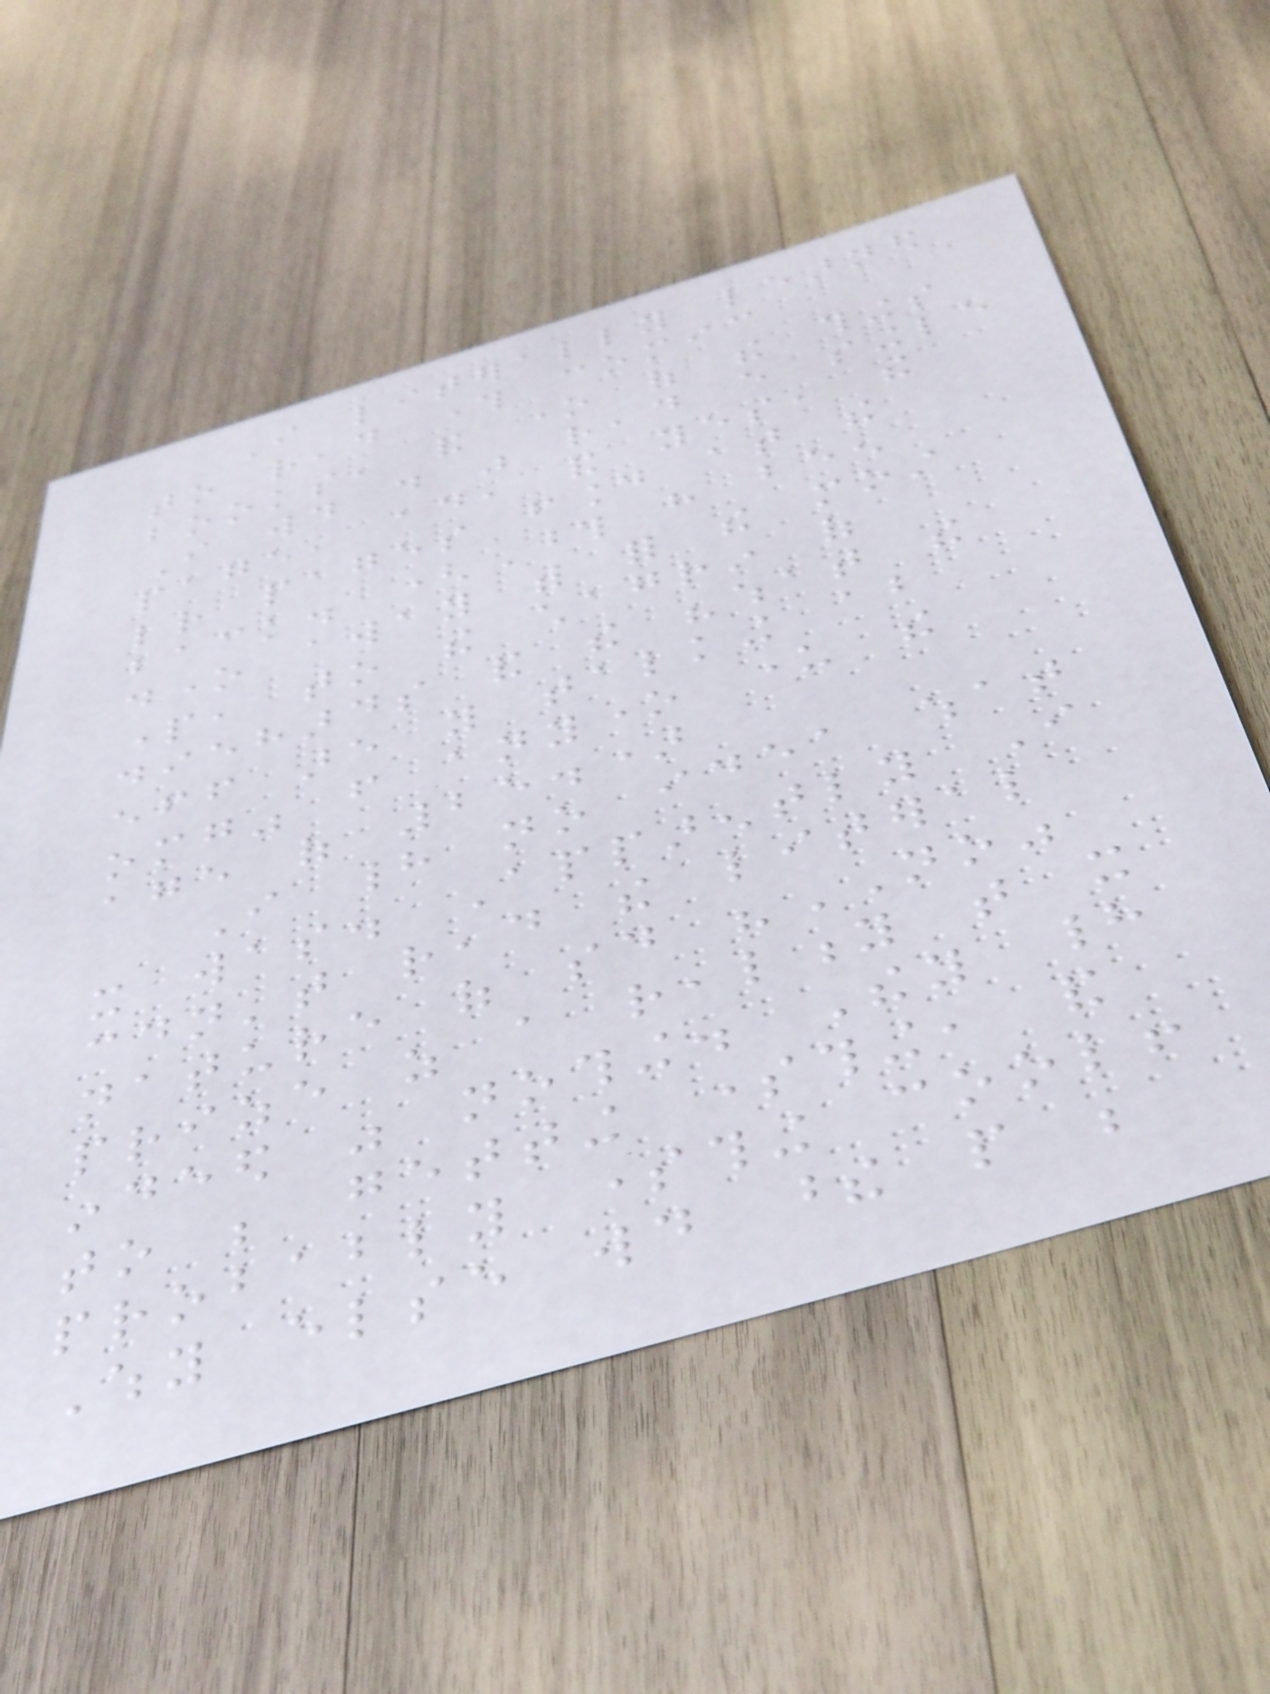I literally learned
to read through comic
books, and one of the things
I would do was read every single
page, ad, and yes, the
letter pages found at the
back. (Those have been
done away with for the most
part, to the chagrin of
diehards and the "what the
eff are you talking about
omg" from anyone under the
age of 25.)
I had no idea what
it was. Apparently I
couldn't read the literal
nature of said "NO"
prize as a reality that it
indeed was nothing. They had
to be getting something, and
probably something cool!
Why else would these people be
